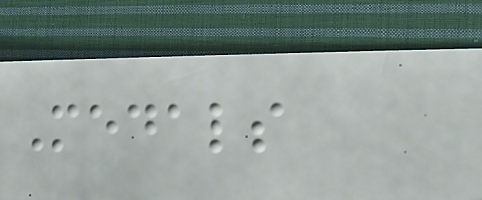Medals
